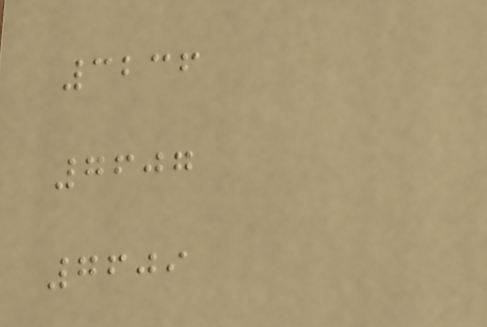3236
7607
7609
